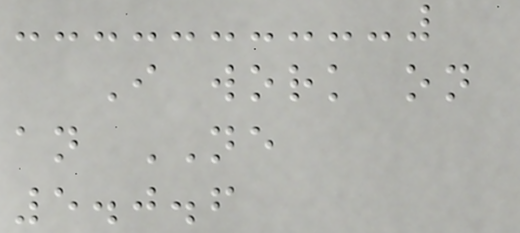I work on
an NE
5.0.6
